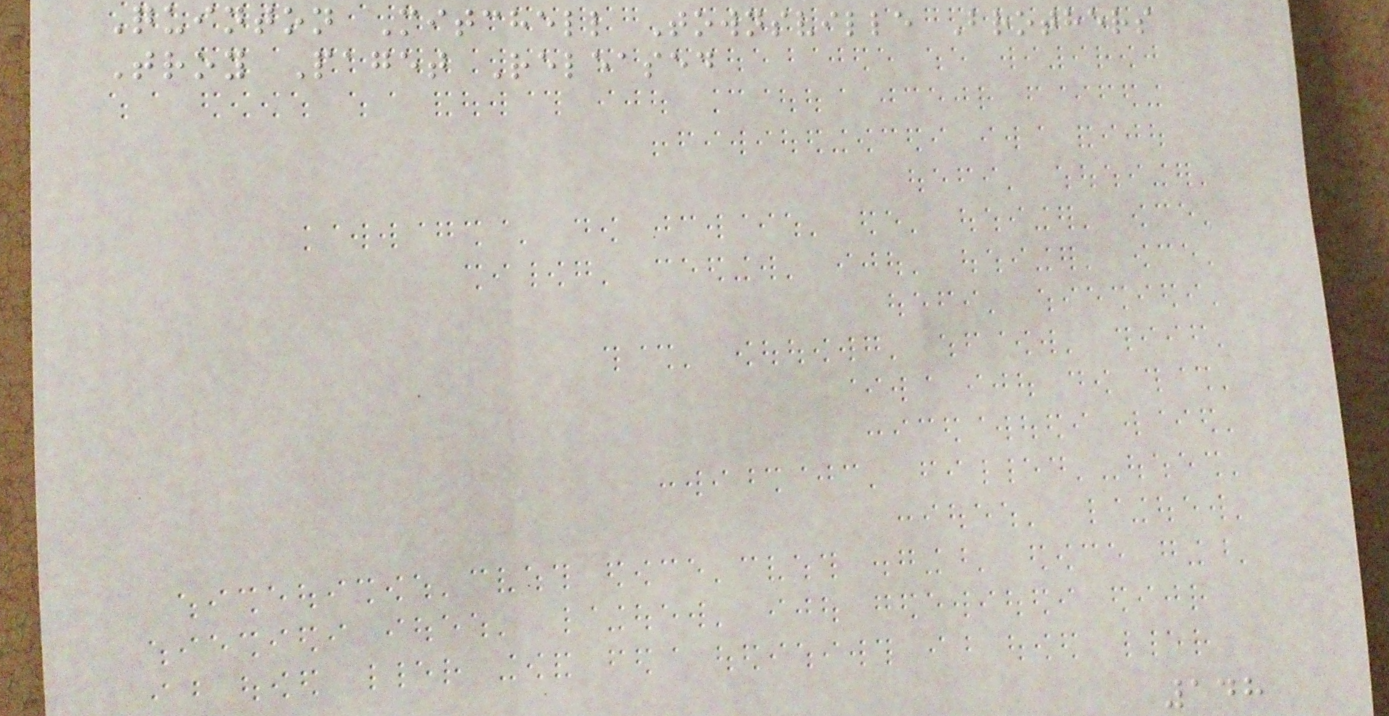Quinton Mitchell Townsville Brothers
Troy Paget Released
148
